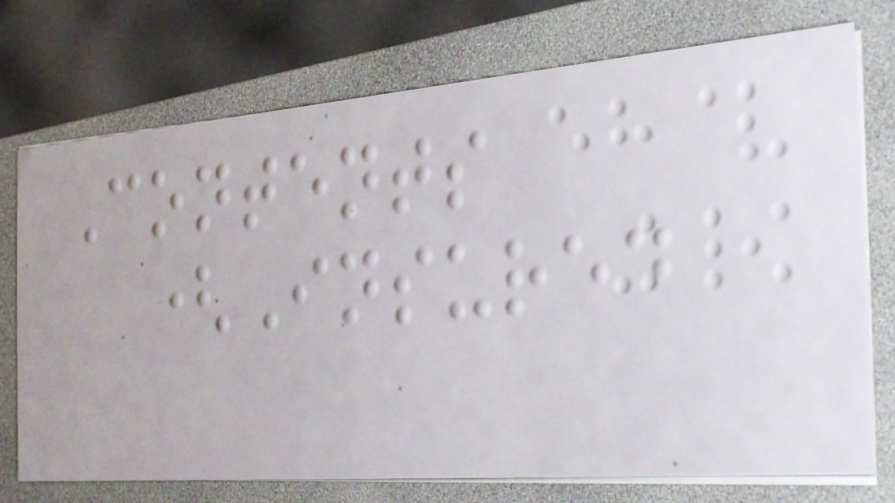Contents
(Insured
